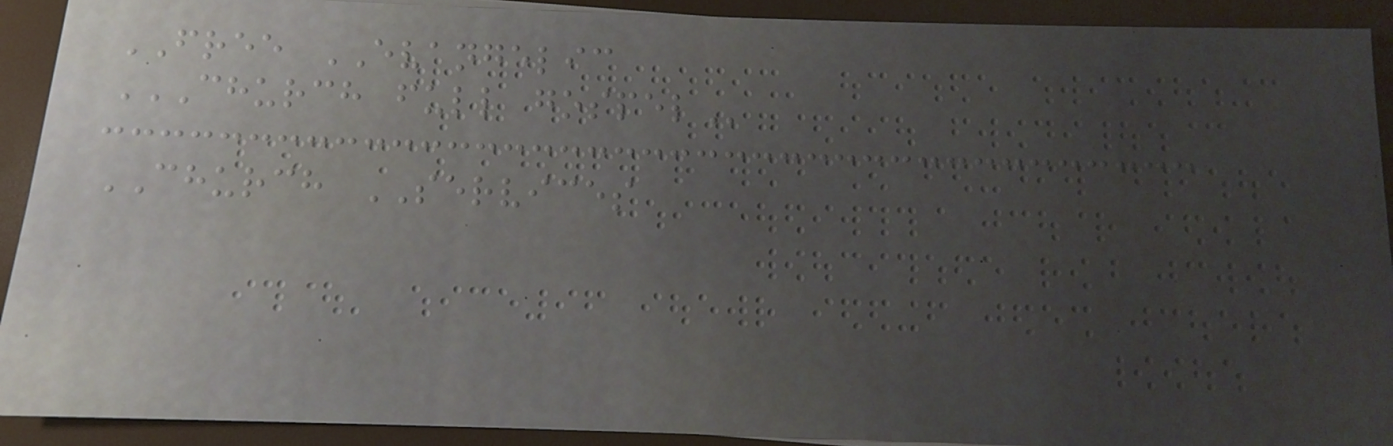FREE EVANGELIC
CHURCH FULL GOSPEL
CHURCH SERVICES
